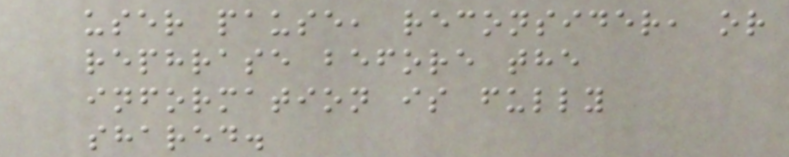user pause, reconsider, or
rephrase before the
information is fully
shared.
